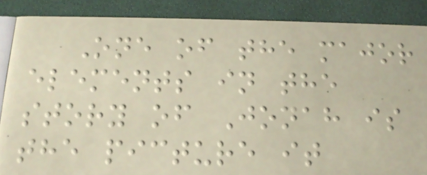One of the major
elements in the
story of Jonah is
the picture it
